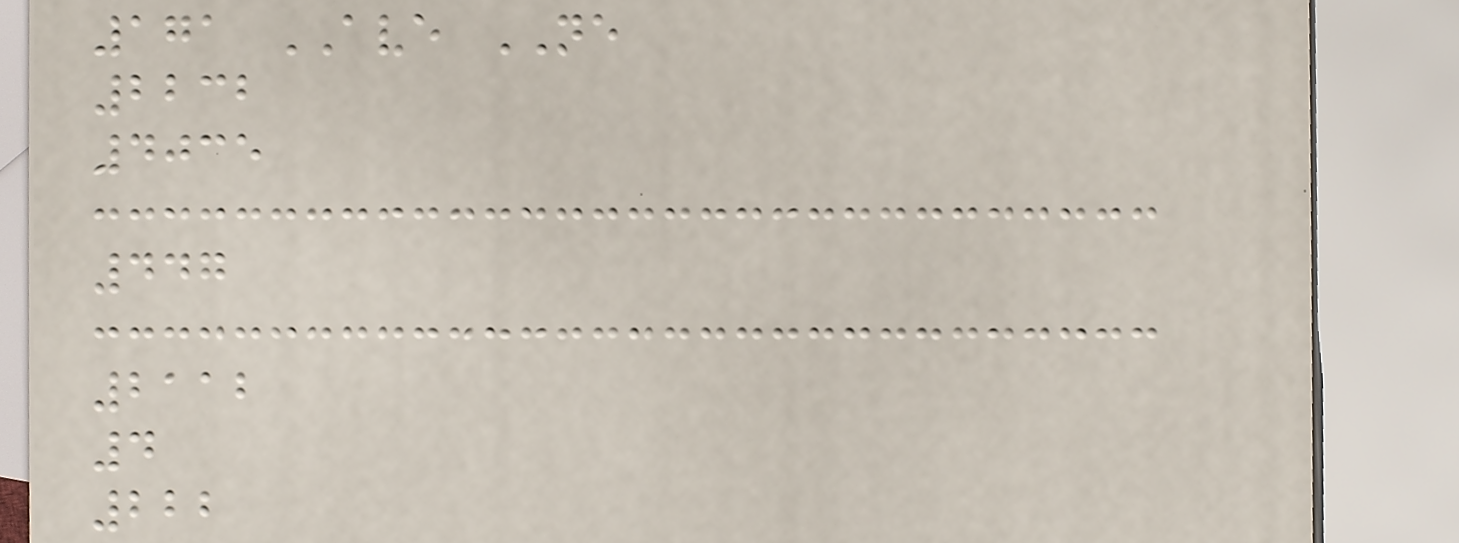171 AVE NE
2232
4035
447
2112
4
222
